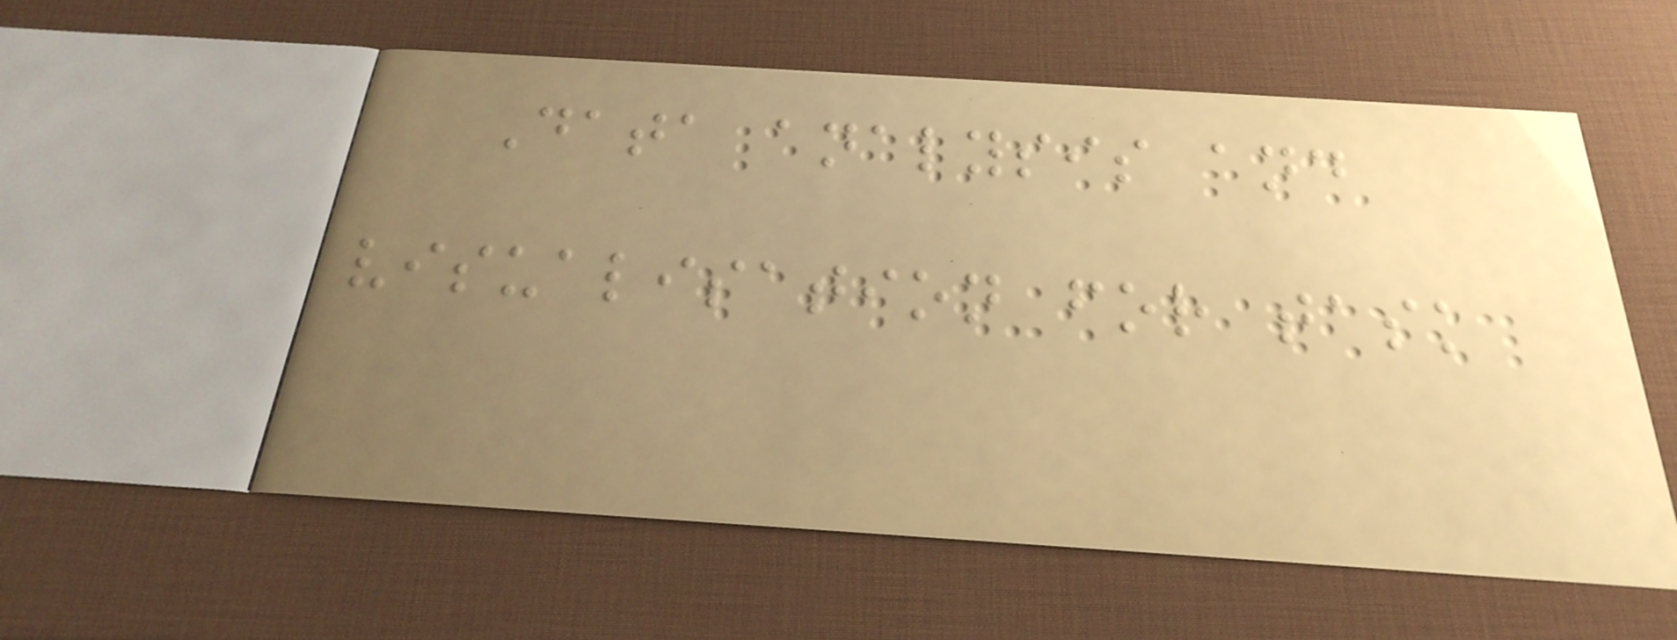Data analysis and
visualisation for task
